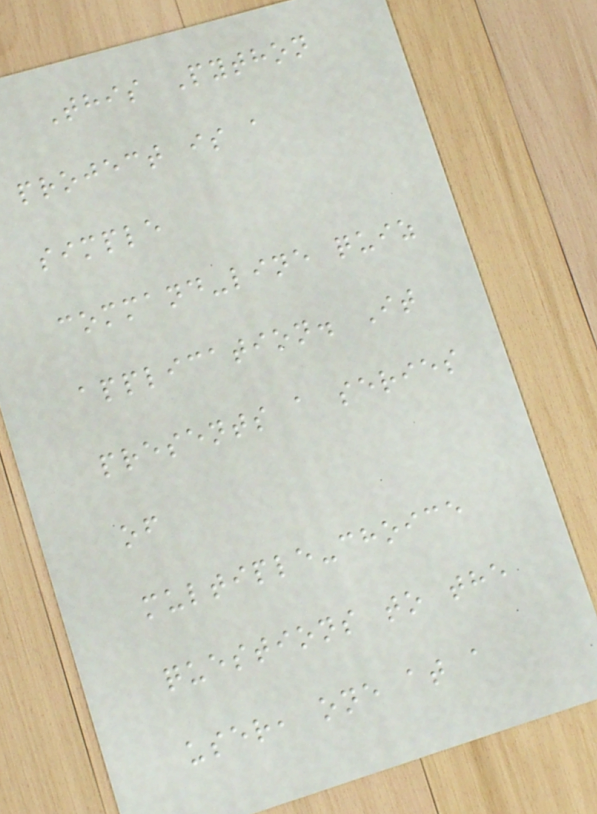This Python
project is a
simple
command-line quiz
application. It
presents a series
of
multiple-choice
questions to the
user, one at a
